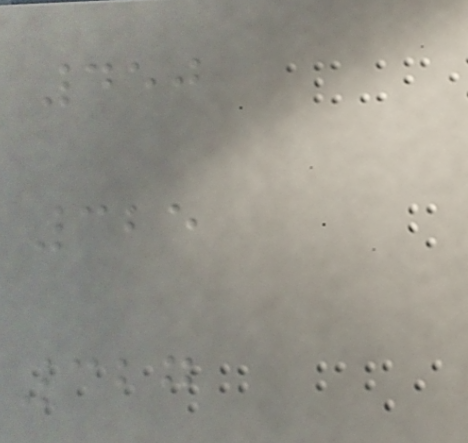450
325
327
